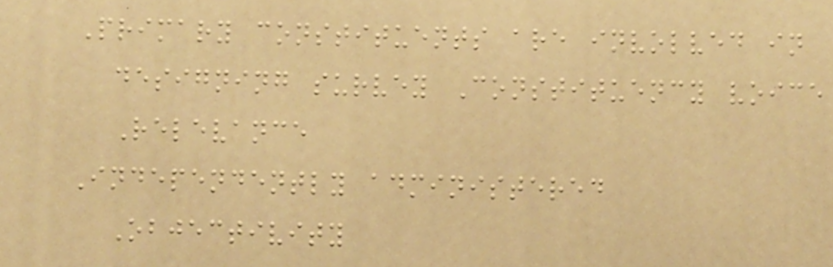Primary constituents are involved in
designing survey Constituency voice
Relevance
Independently administered
Objectivity
